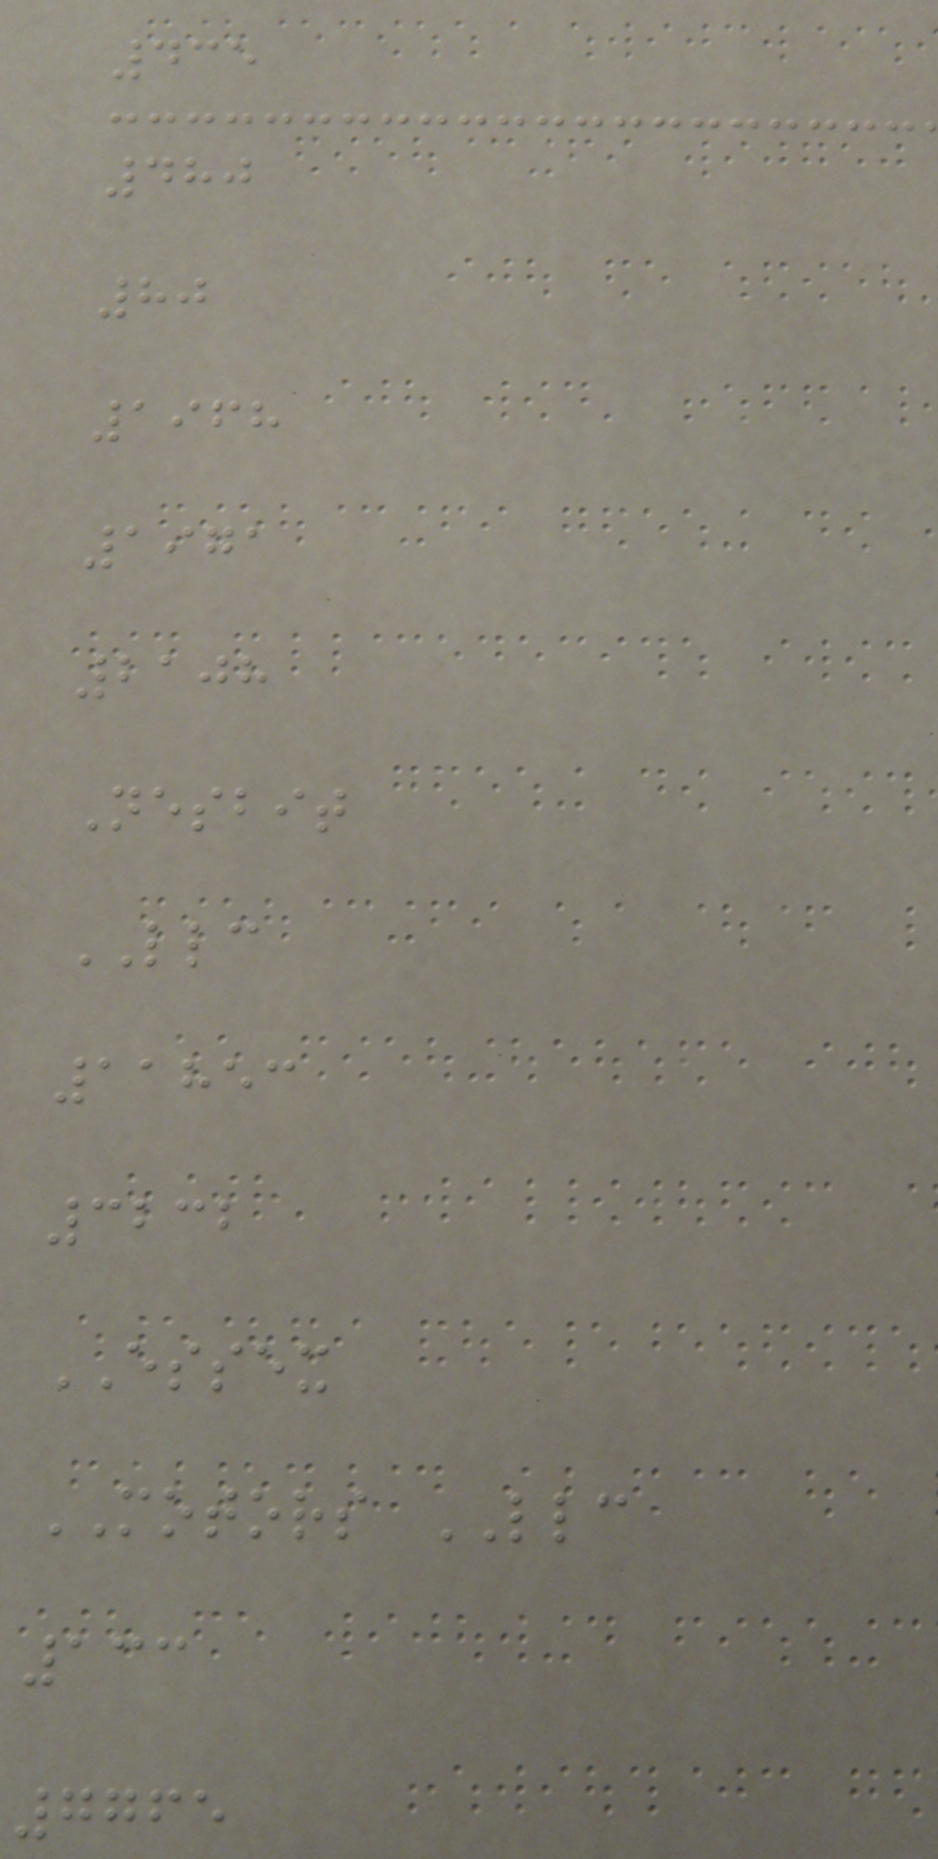435
480
80
1968
1971
2108
Nesbit
LLC
11853
3232
ESSEX
MOTORS LLC
133
7765
